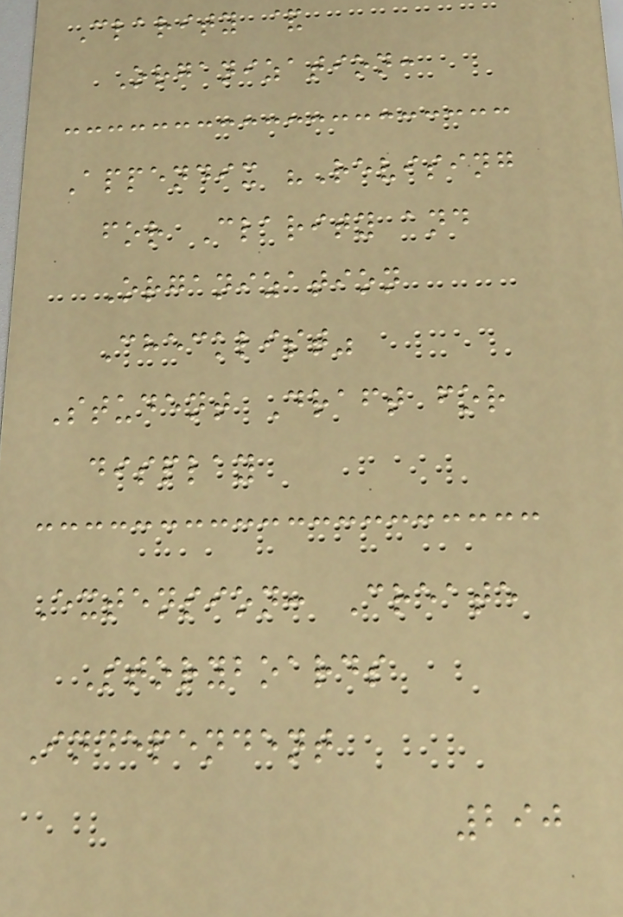Clarity &
Organization:
Appendix "Revising
for Clarity and
Organization
Checklist"
Student Draft for
display
Extension: Create
Storyboards
Independent
290
